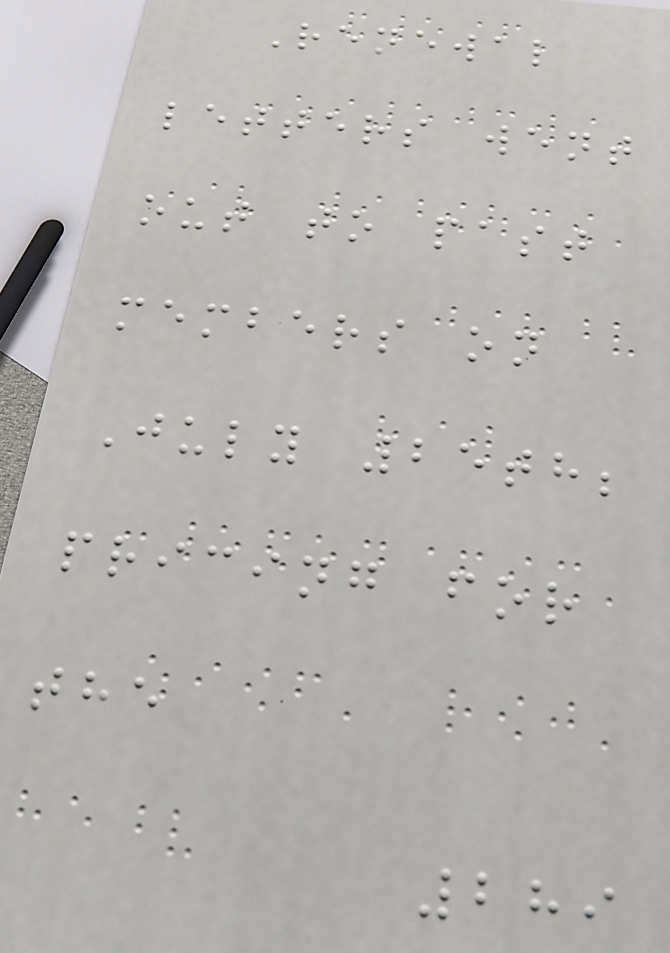Renewal
letters went
out to past
members on
July 25th;
pricing for
the
289
